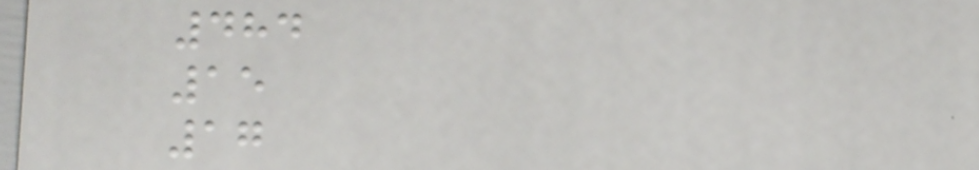484
15
17
